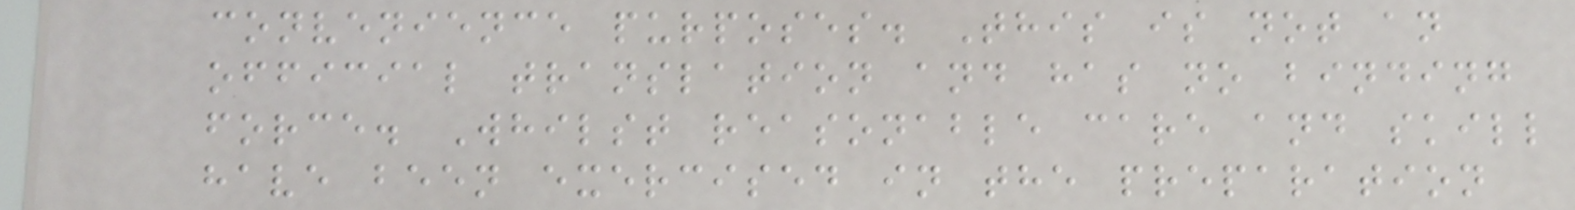convenience purposes. This is not an
official translation and has no binding
force. Whilst reasonable care and skill
have been exercised in the preparation
